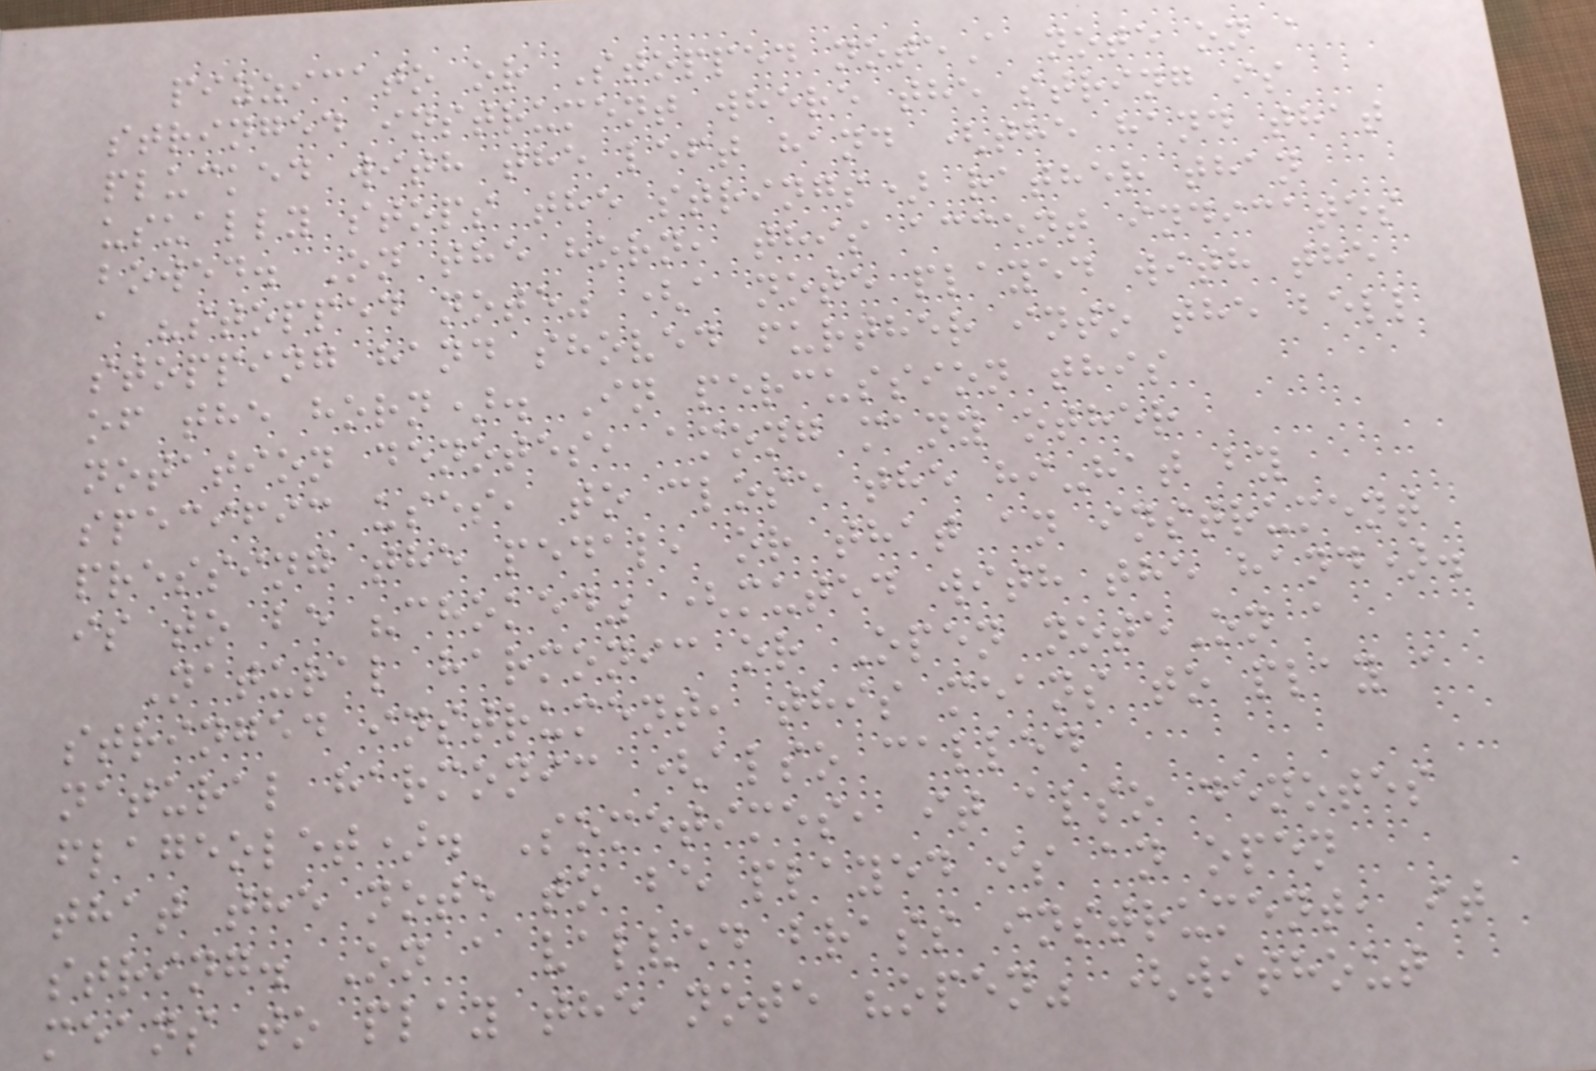pizzicato or Stopped noteA note on a
stringed instrument where the string is
plucked with the left hand (the hand that
usually stops the strings) rather than
bowed. On the horn, this accent indicates
a "stopped note" (a note played with the
stopping hand shoved further into the bell
of the horn). In percussion this
notation denotes, among many other
specific uses, to close the hi-hat by
pressing the pedal, or that an instrument
is to be "choked" (muted with the hand).
Natural harmonic or Open noteOn a
stringed instrument, this means to play a
natural harmonic (also called
flageolet). Sometimes, it also denotes
that the note to be played is an open
string. On a valved brass instrument, it
means to play the note "open" (without
